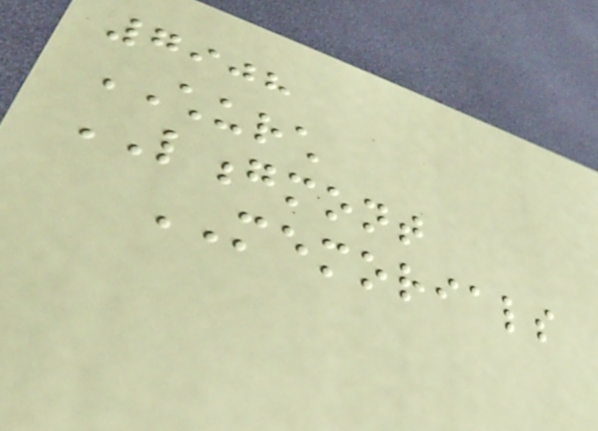7908
CHURCH
LONGMONT
MEMORIALS
